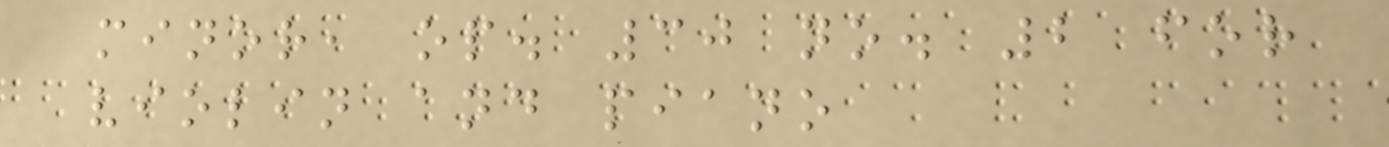minor, op. 30 no. 2 for
violin and piano
